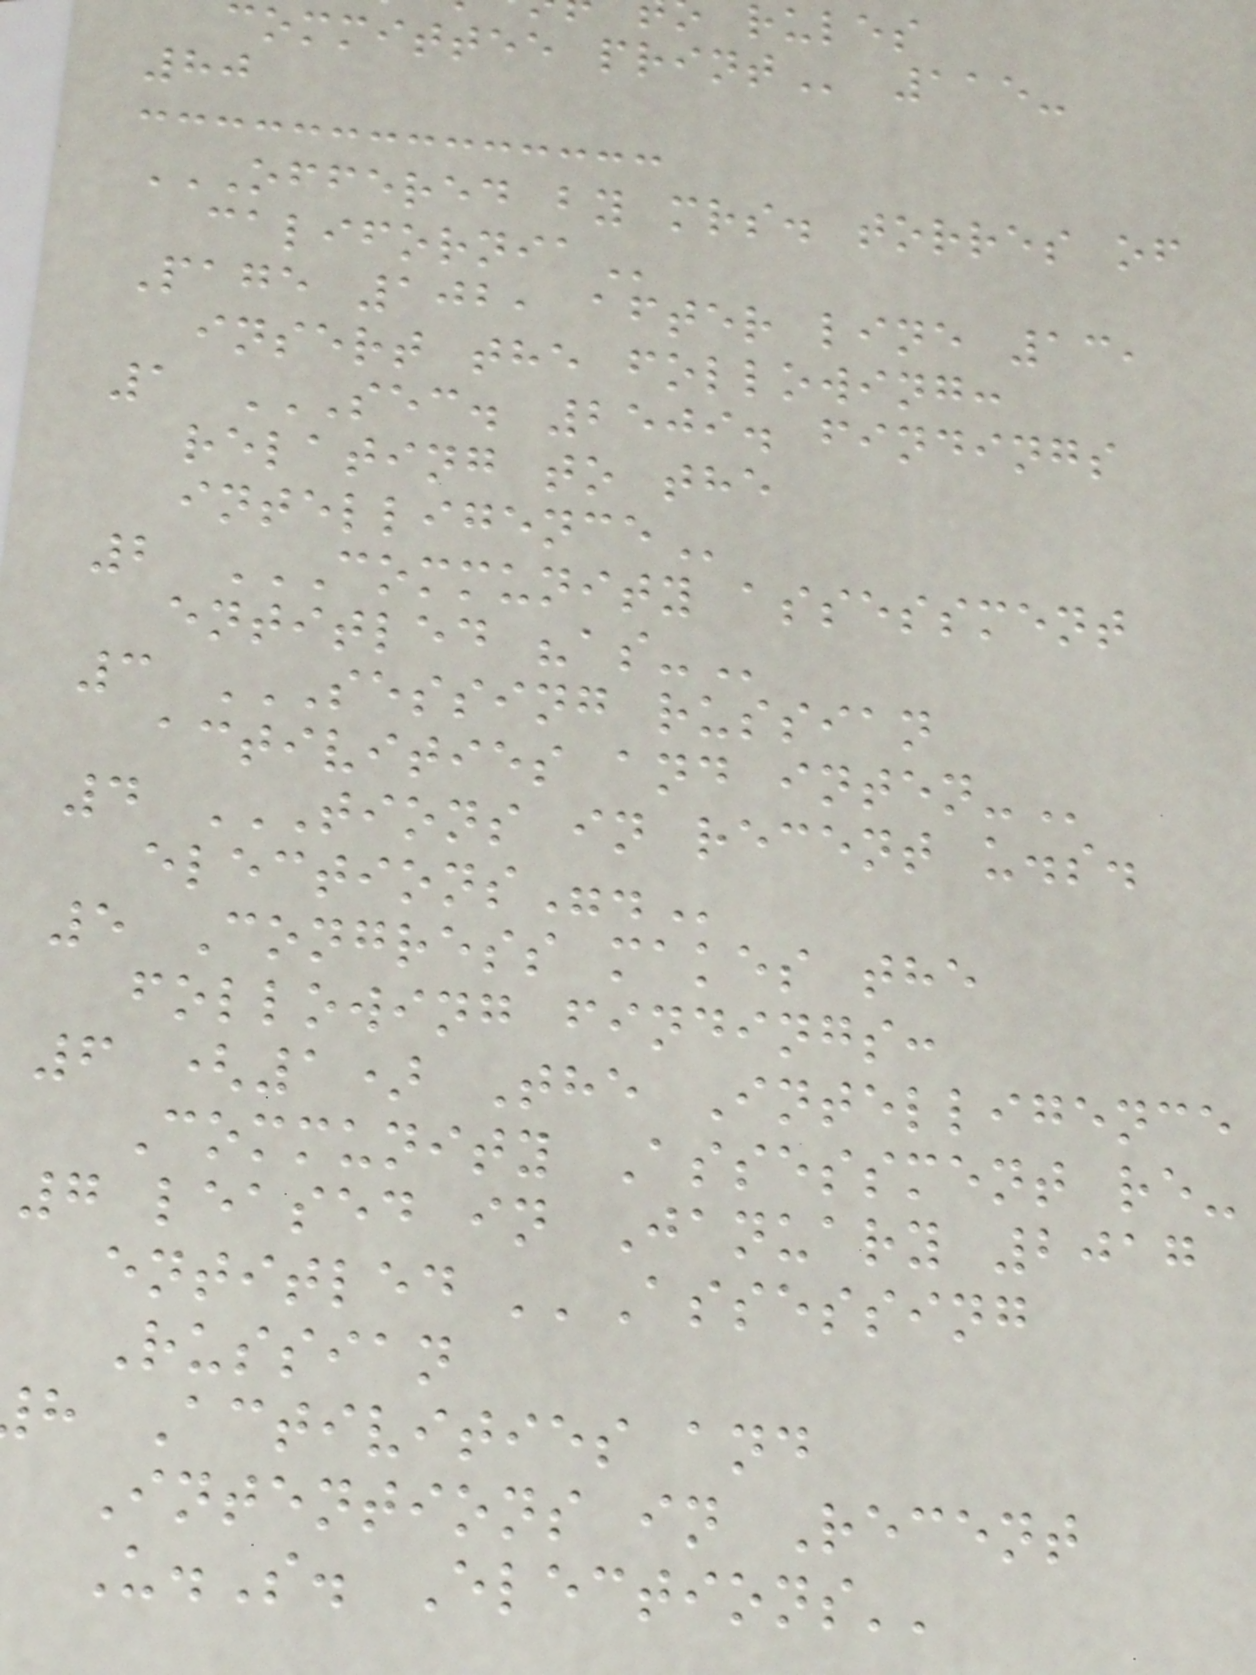committee
80
OFFERED BY MRS. TORRES OF
Page 102, after line 13,
insert the following:
1 SEC. 2509. FINDINGS
relating to the
2 COMMUNITY ASSESSMENT
entitled
3 SESSING RUSSIAN
activities and
4 TIONS IN RECENT U.S.
5 Congress makes the
following findings:
6 (1) The Intelligence
Community Assessment re-
7 leased in January 2017
entitled ''Assessing
Russian
h Activities and
Intentions in Recent
U.S. Elections''
